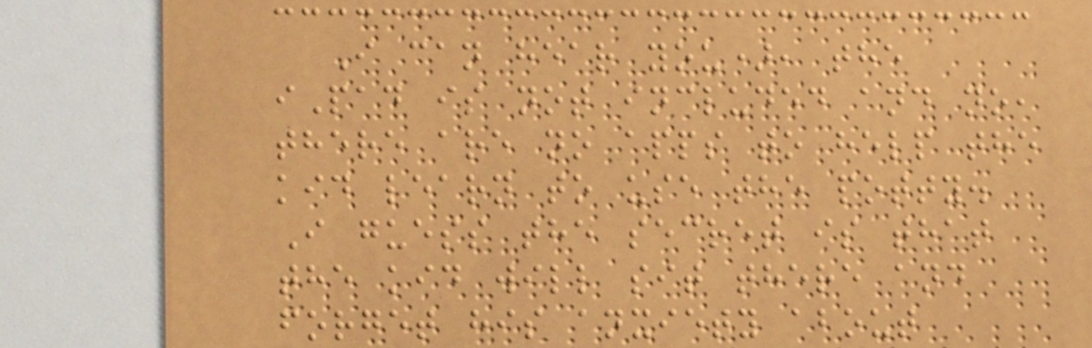I can hear you), the
iPad is not included and no,
there are no apps to help the
kid learn to use the potty.
I guess the secret is that
the kid will sit there and
forget his anxiety about
